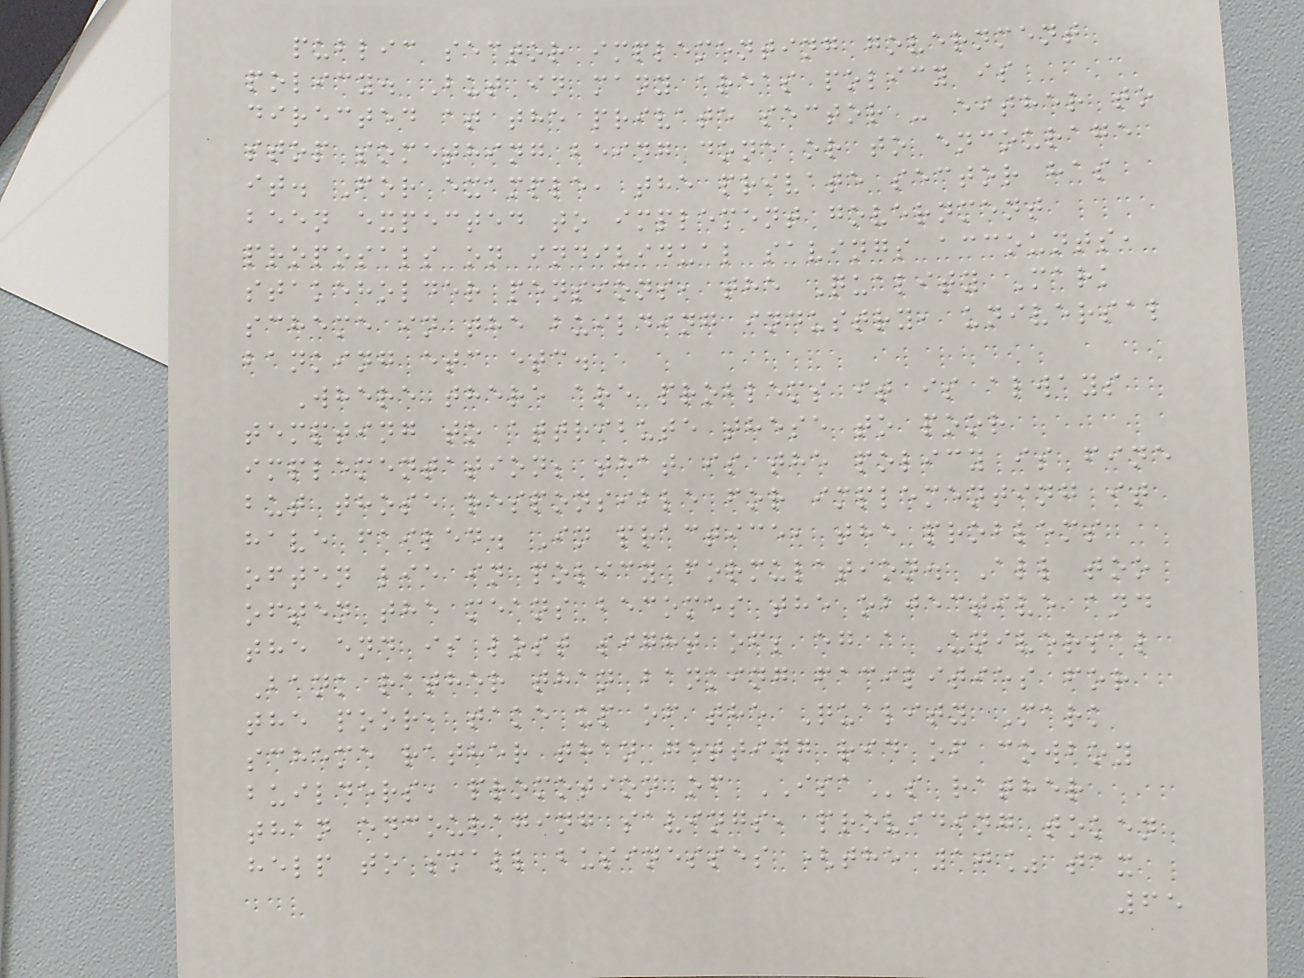public sector implementing government
policy. But in many areas policy is
directed at the private sector - either to
stop something being done or to encourage
it. For example, the private sector has
been expected to implement government
proposals on individual savings accounts,
stakeholder pensions, the Quality Mark
scheme in the building industry, universal
banking etc etc.
Where there are problems it is always
tempting to attribute these to poor
implementation; that is the policy is fine
but those responsible for implementing it
have failed. In practice, the problems
often lie in policy formulation. All too
often the means becomes the objective and
the end is lost sight of; eg a Universal
Bank rather than banking facilities for
the poor, take up of the Quality Mark
scheme rather than getting rid of cowboy
builders, promotion of ISAs rather
than encouraging savings, providing token
help to small businesses (the 10% tax
65
